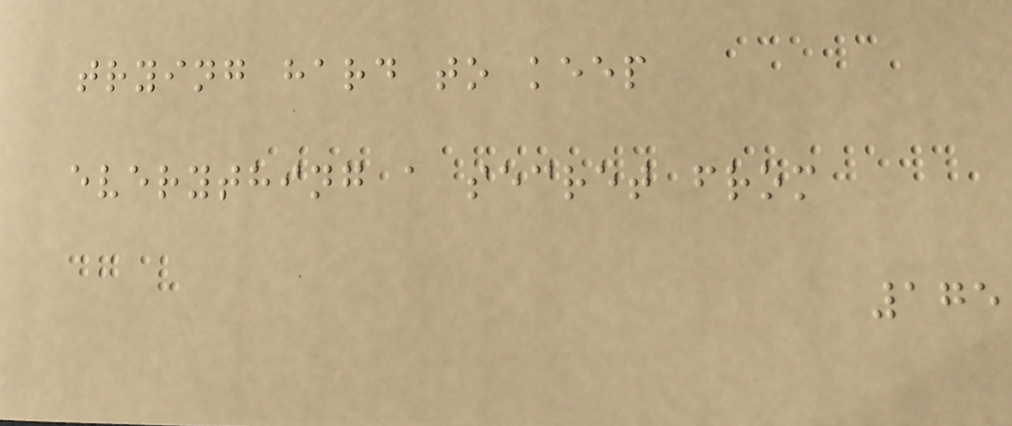trying hard to keep
everything a secret from
175
